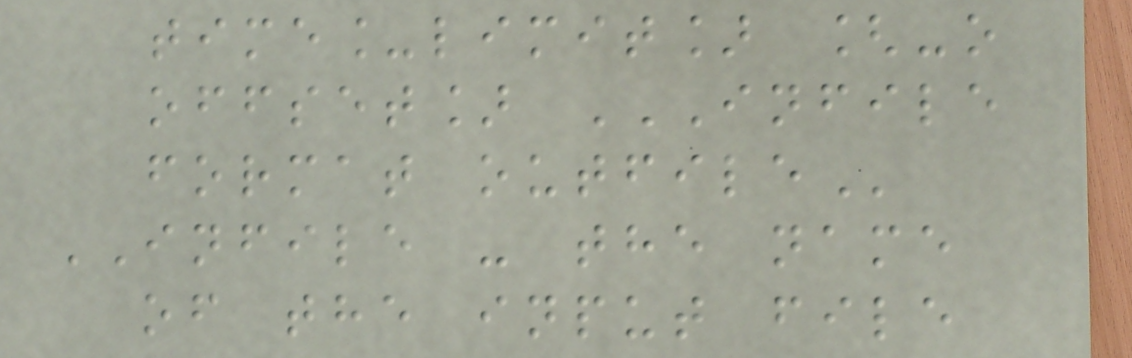time_limit] [-o
offset] INFILE
FORMAT OUTFILE
INFILE - the name
of the input file
